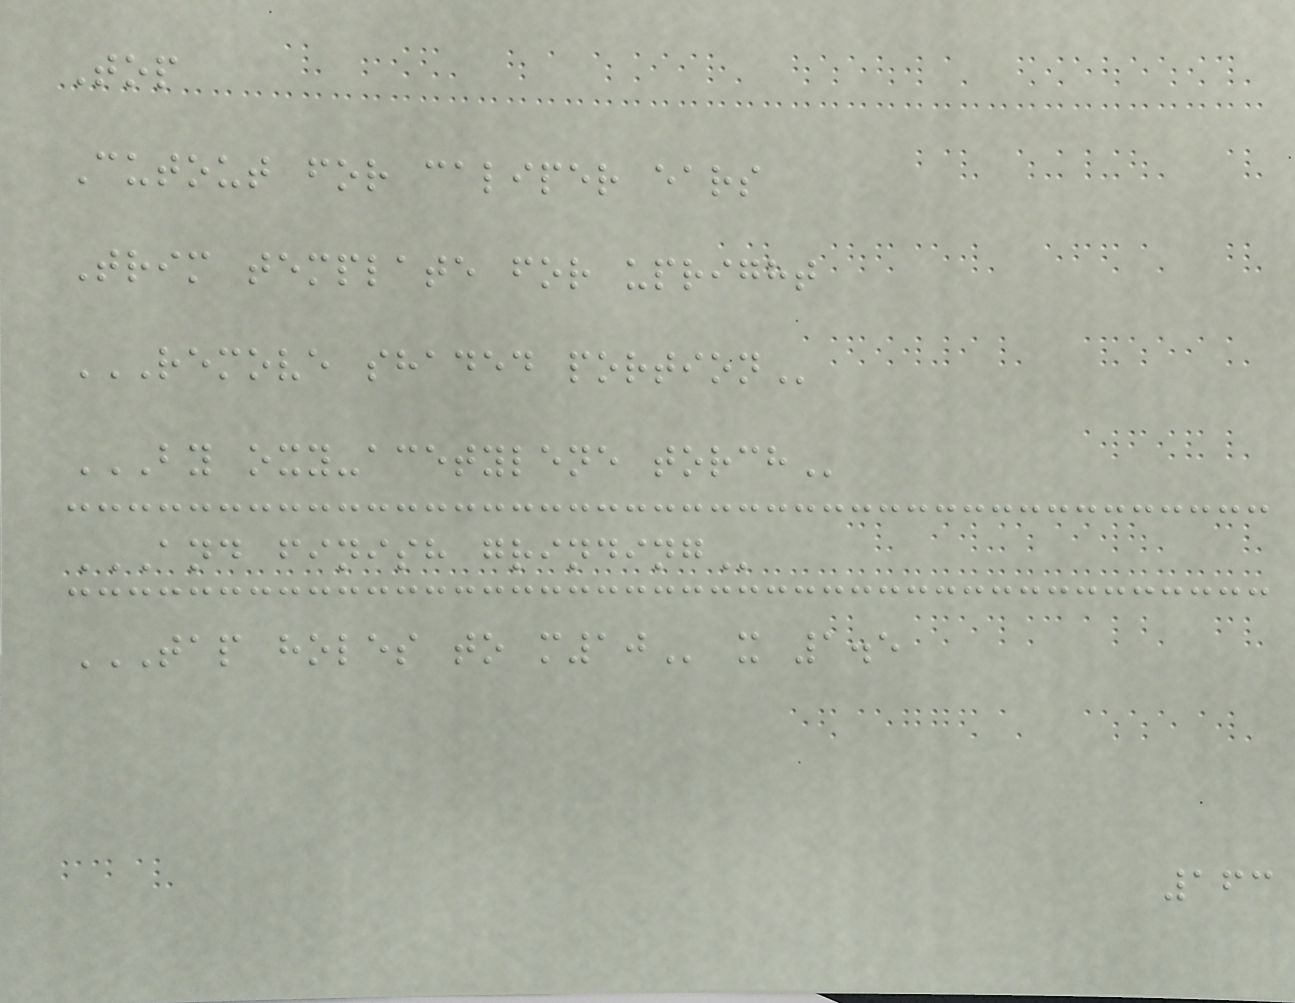Top
Cutout for caliper ears
Trim template for upright
REMOVE SHADED PORTION
BY OXY-ACETYLENE TORCH
AND FINISH GRINDING
TAP HOLES TO M10 x 1.5
163
